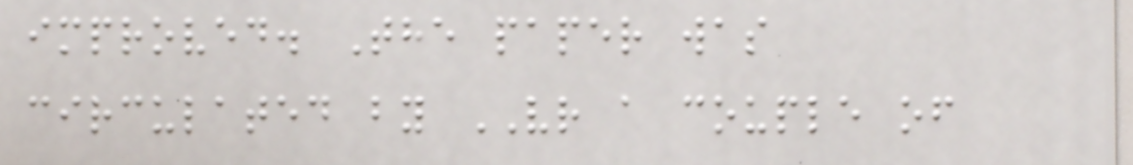improved. The paper was
circulated by VR a couple of
